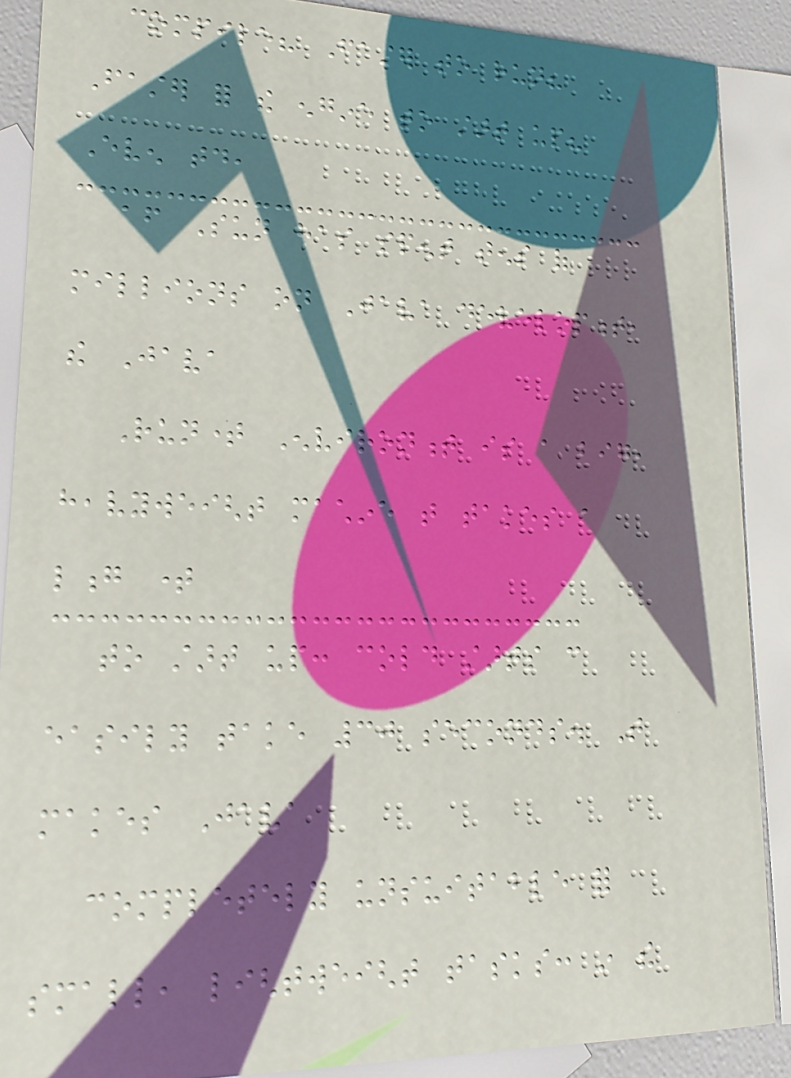compile? Faster to run?
Faster for the engine to start up?
Even today,
after Sun has spent tens of
millions on Java development,
the Java
Runtime Environment is a big,
heavyweight machine that takes a
long time
to start up: cold starts can
easily take 30 seconds. That
makes Java
completely unsuitable for
small, lightweight tasks: in the
